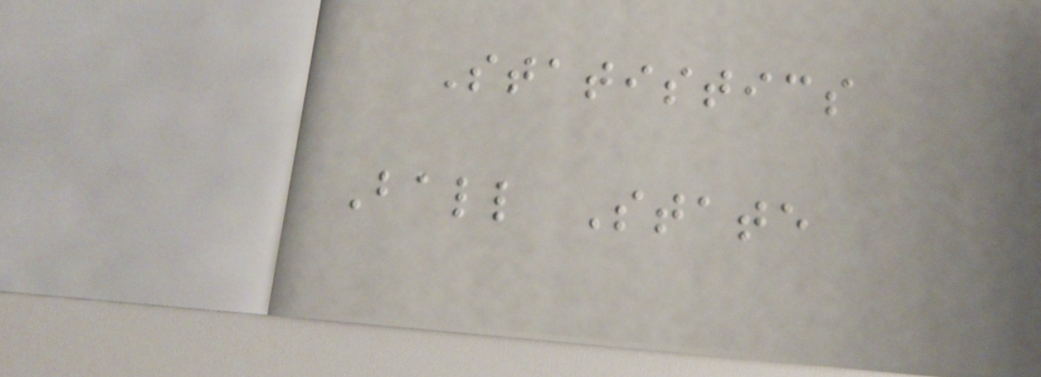Statistics
Ball State
